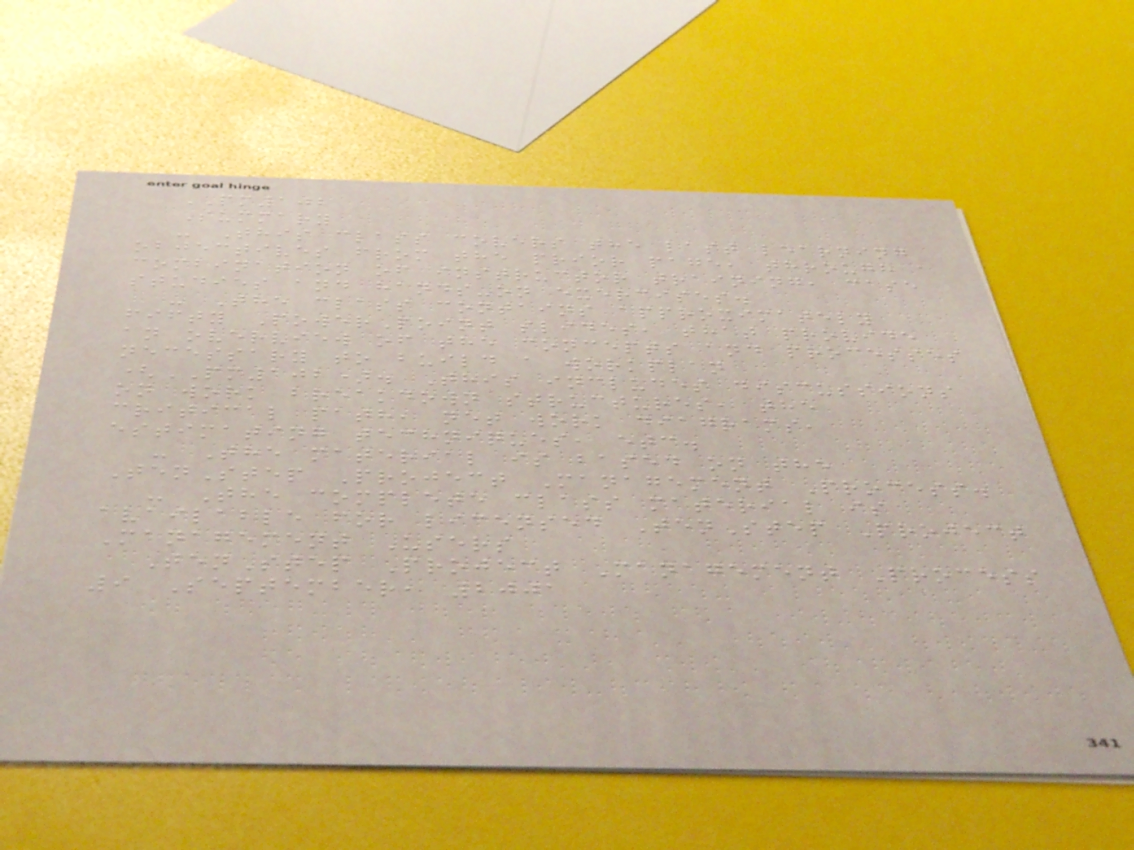PM102
Summary
- This class covers the last learning
objectives from the prior page, through a
combination of instructor training, case
studies and hands-on exercises.
- The class contains approximately
fifty PowerPoint slides, that provide
an overview of the concepts and processes
necessary to build a workplan
(PM102). This includes discussions
on work breakdown structures, the
critical path, net work diagrams,
estimating techniques, etc.
- The material is based on the
TenStep Project Management Process.
- The complete class material is
available for licensed TenStep Project
Management Users
TenStep Project Management Process
9 September, 2001
